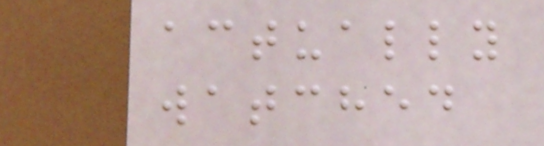actually
watched
